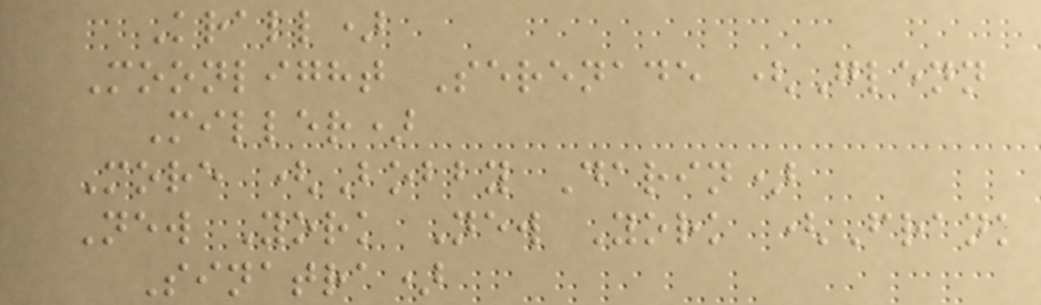Krall)
Moonlight Serenade (Glenn
Miller)
More (Bobby Darin)
New York New York (Frank
Sinatra)
